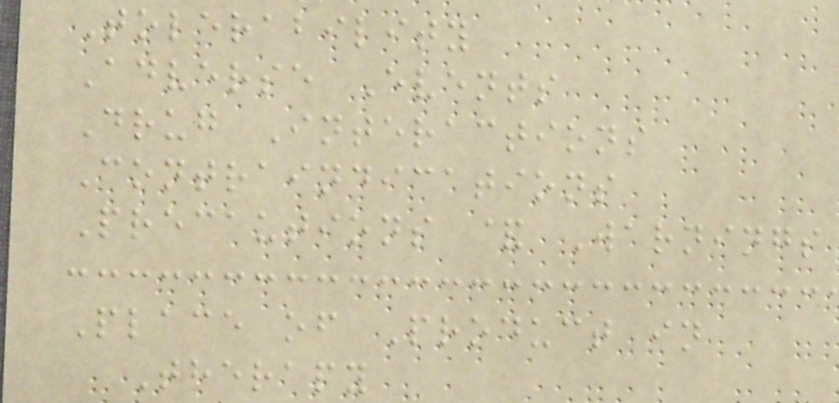Tolerability
Adverse Events
Drug Interactions
Contraindications
Precautions & Warnings
Place of Product in
Therapy
